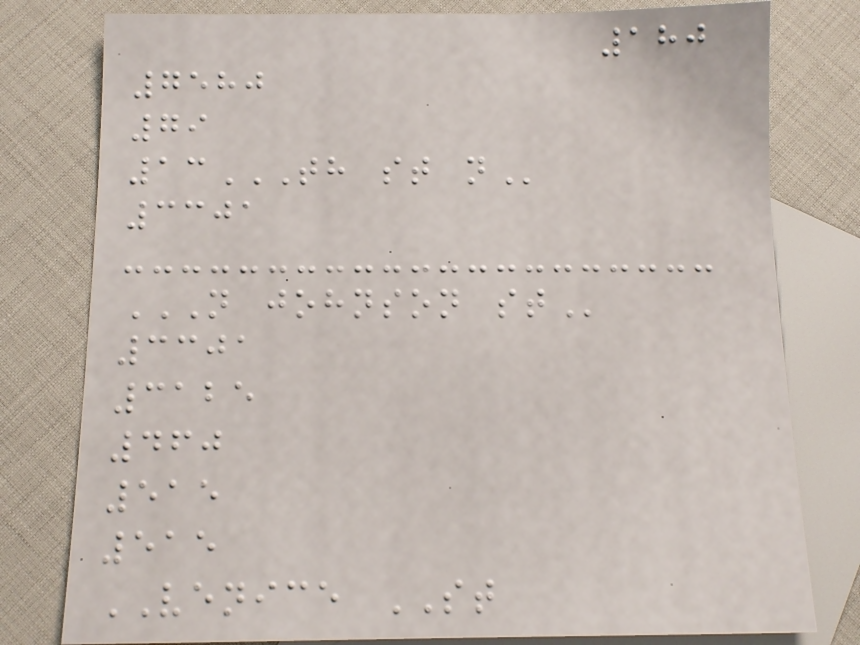180
7580
79
13TH ST N
3301
N JOHNSON ST
3301
3125
460
515
515
VENICE ST
